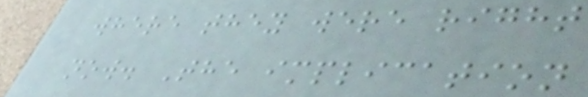where they were right
now. The implication
